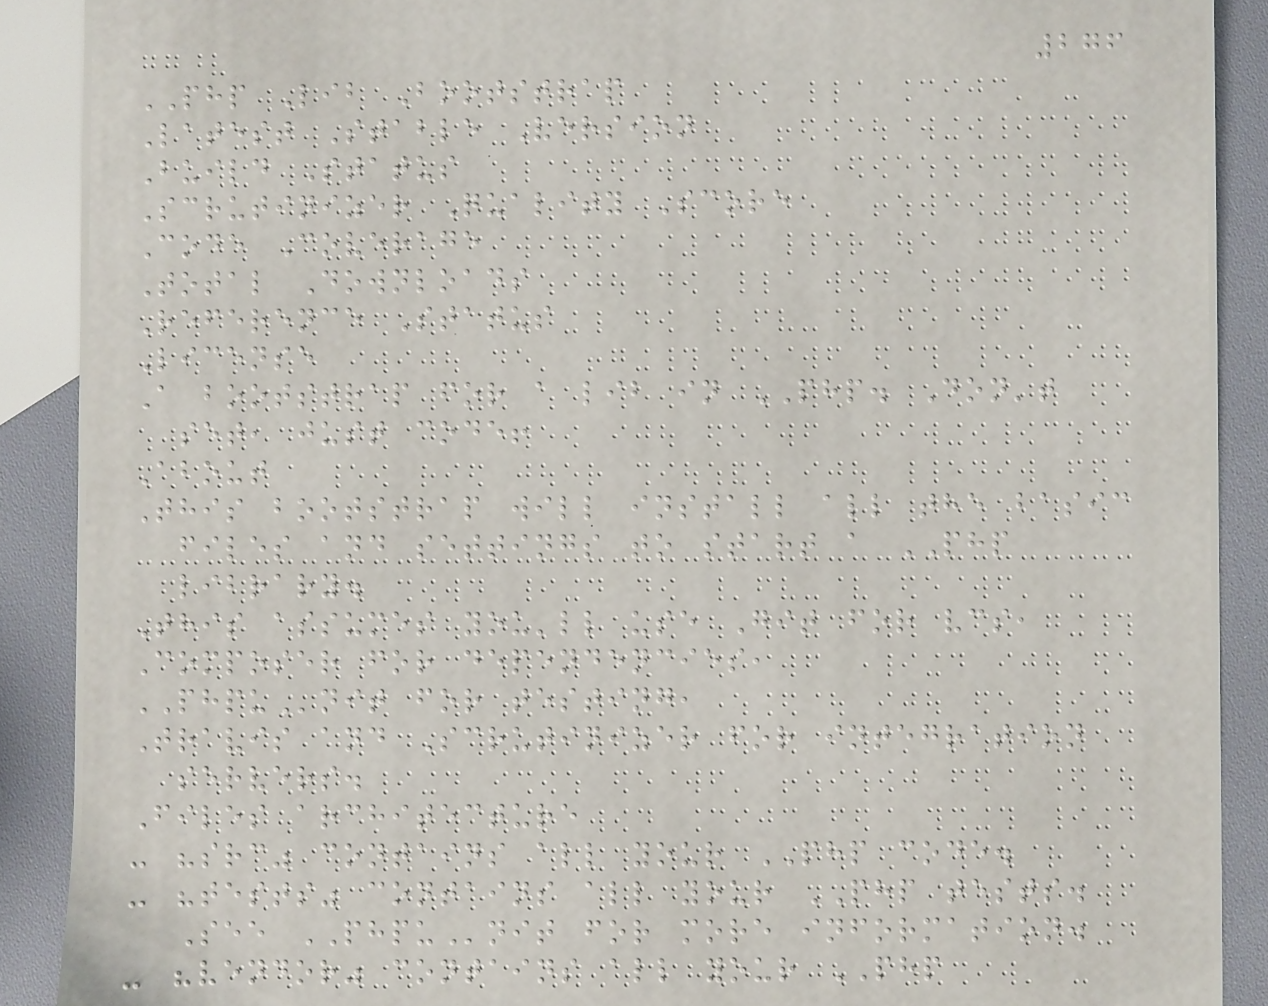276
PHP Lib Bootstrap
Latest Stable Version
Build Status
Scrutinizer Quality Score
Code Coverage
Total Downloads
Reference Status
License
A bootstrap for a lib in PHP. Don't
set, just code!
About
This bootstrap will install all the basic
files and settings to start a PHP
library.
This assumes you'll use Git for vcs,
Composer for dependencies,
PHPUnit for testing,
Travis and Scrutinizer for integration
servers.
Files architecture
- "src" contains all your PHP code.
- "tests" contains all your PHP tests.
See PHPUnit for more information.
- "vendor" contains all your PHP
